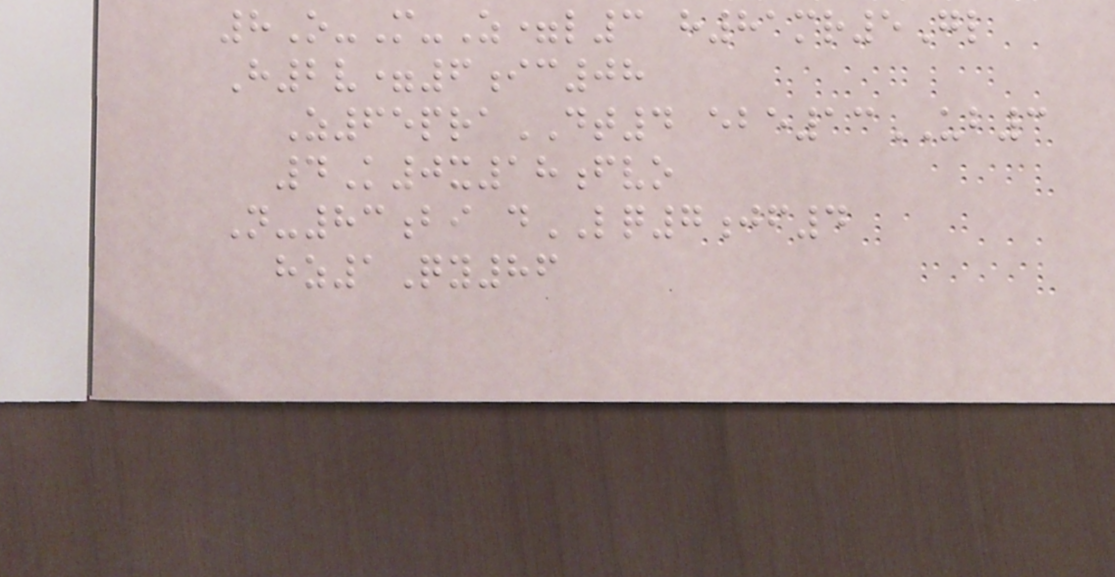8O-M-Z=l3 h81mr5Gl
H2v=6ic08
Z65praDT4 ebe13UB3
4K0x18fvo
N-83bi dLQ7jf4
hz1Qy86
